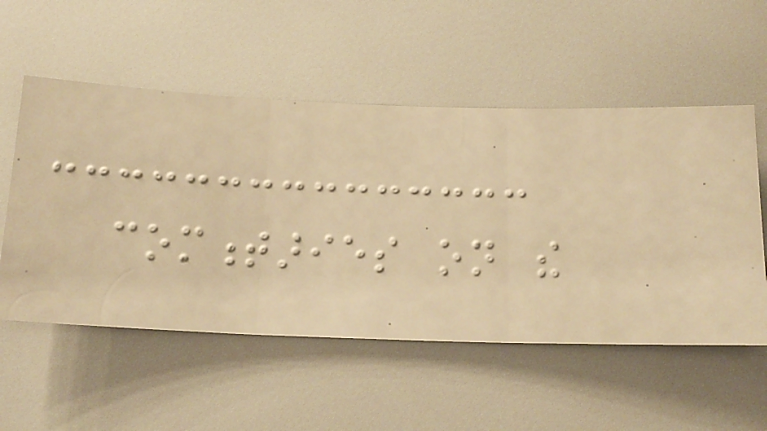commentaries on the
